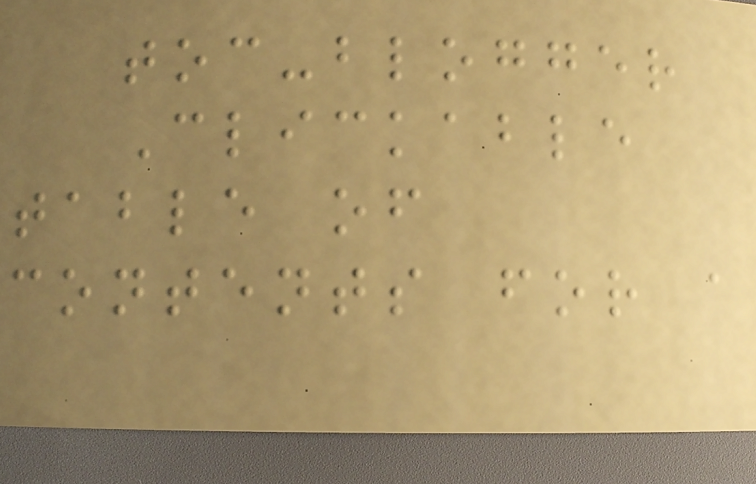toc-blogger
Clickable
table of
contents for a
